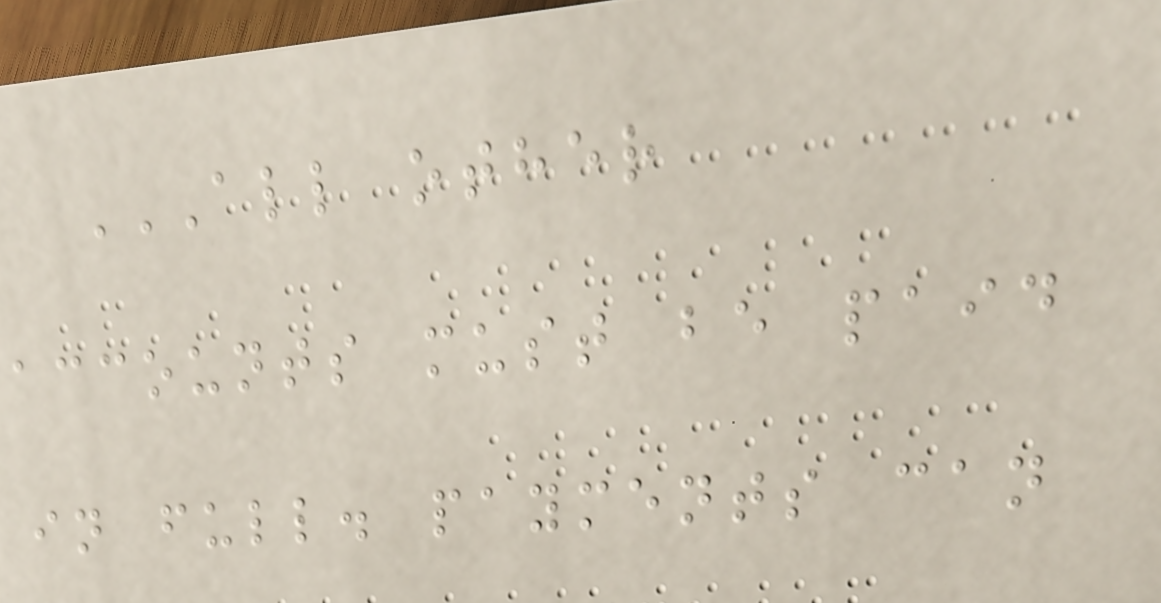ALL OTHER
ACCOUNTS MUST BE PAID
IN FULL. PAYMENTS CAN
